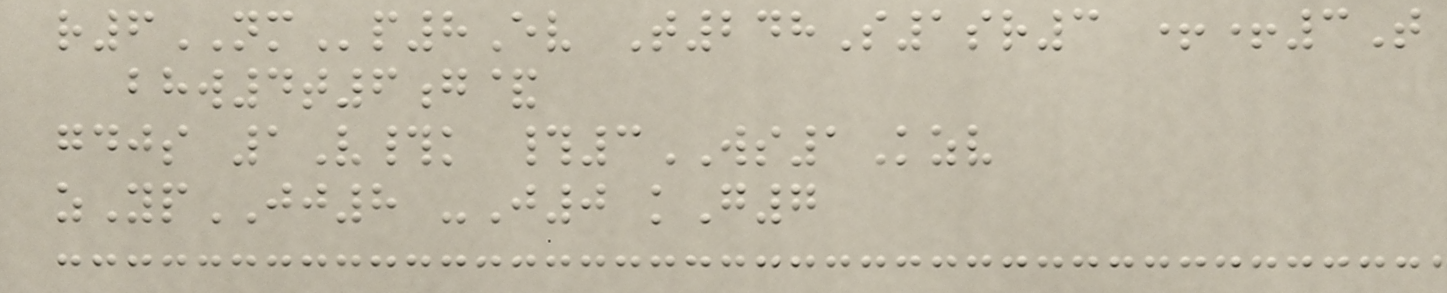r6NMp8Ev T248S1sr3 ++3T
bhw4t6g&
gdjs 1V#k #3WS1Kzv
zYpJJ8 -J0 kG7
